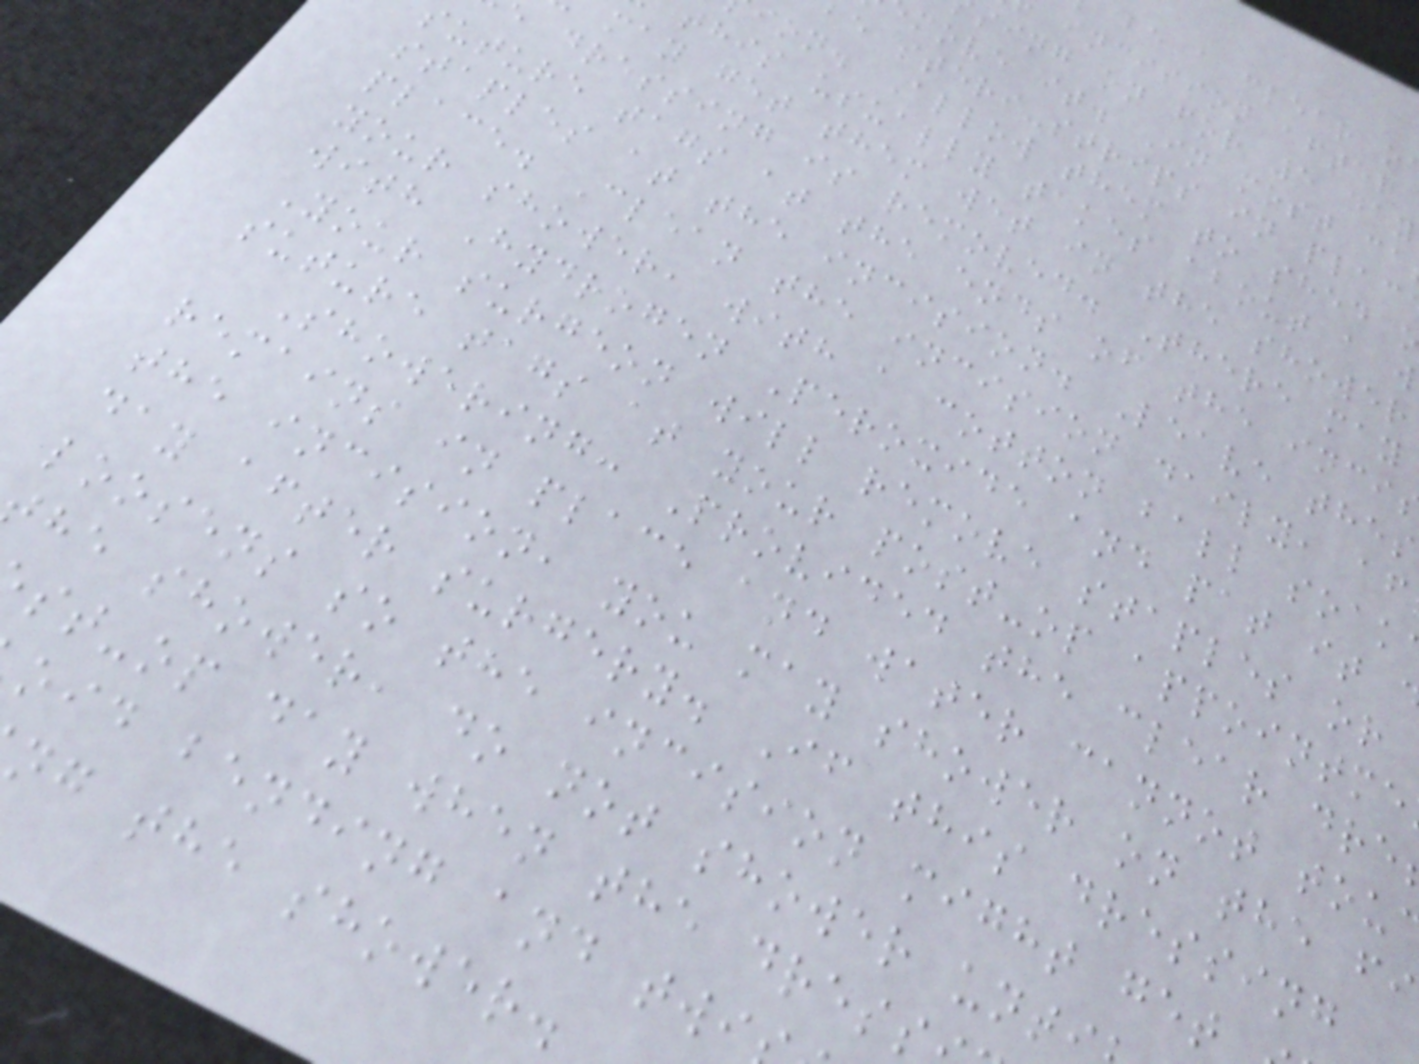be a clear o
incision after
sing on for 5 day
move it. In most ca
be steri-strips in plac
ion. Allow them to shed
this usually takes about a w
may get them wet in the shower
e dressing is removed. There may
suture tags at the ends of the inci
staples at the incision. Leave thes
place. Clean the incision daily, af
your shower, with a cotton ball soak
with Hydrogen Peroxide and pat it
Your surgeon will remove staples or
suture tags at your post-op appointme
Showering: Provided the clear dre
remains in place and water cannot tou
the incision, you may shower on the fi
day after surgery. If this dressing
loosens so the incision might get
he shower, do not shower unt
st-op day when the dress
oid bending and twi
ng the shower.
